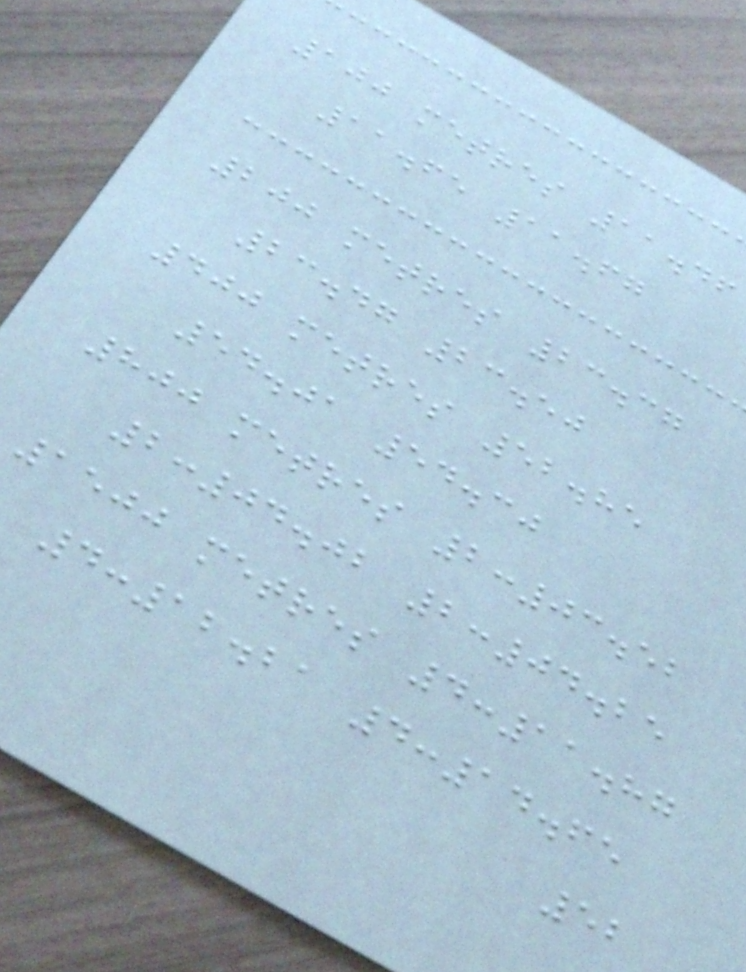100 metres 11.46
11.65 11.67
200 metres 23.37
23.47 23.50
400 metres 52.85
54.01 54.30
800 metres 2:03.52
2:04.02 2:04.25
1500 metres 4:11.87
4:12.21 4:14.65
52
